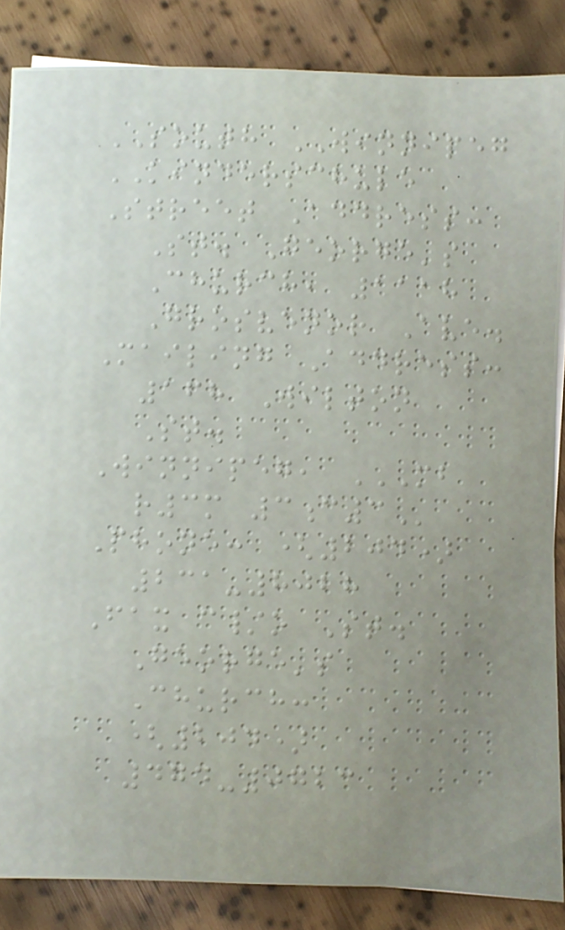SOUTH WINNIPEG
KINDERSCHULE
Street Address:
St. George's
Church, 1118
Grosvenor Ave.
Mailing Address:
168 Wilton
St.
Winnipeg, MB
R3M 3C3
Phone: (204)
231-8028
Fax c/o St.
George's
Church:
(204)
474-0723
